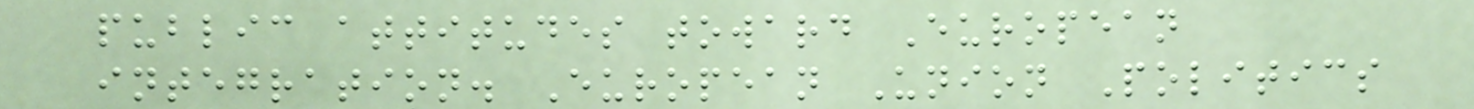public attitudes toward European
integration. European Union Politics
